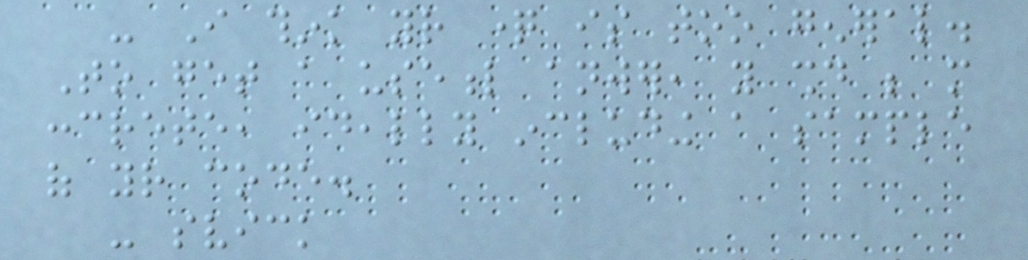- I think your question is too general.
To get a useful anwer, you should be more
concrete, ideally including a sample
of your code.
- svick
